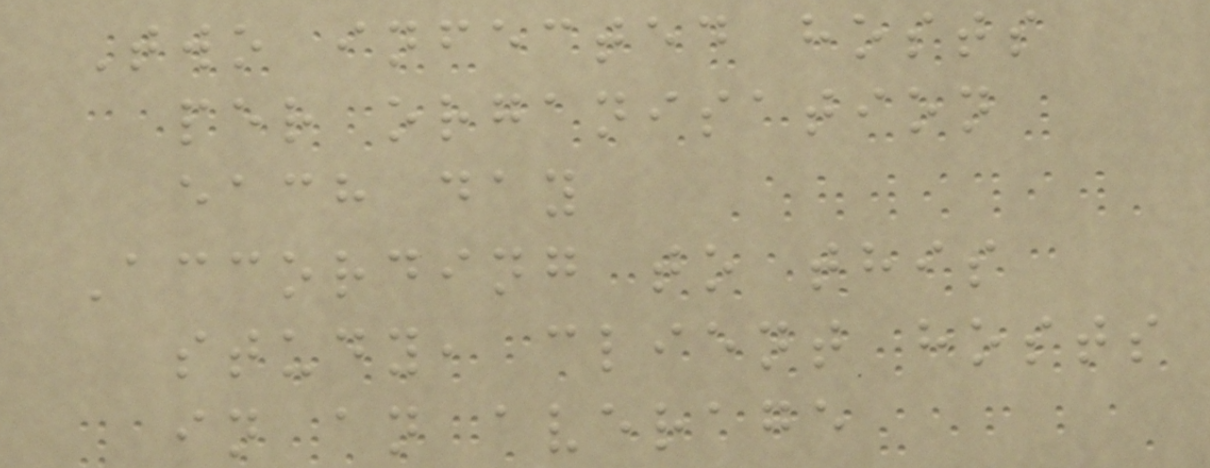Two infected hosts
per organisation
each day
According to this
study, client hosts
in an average
